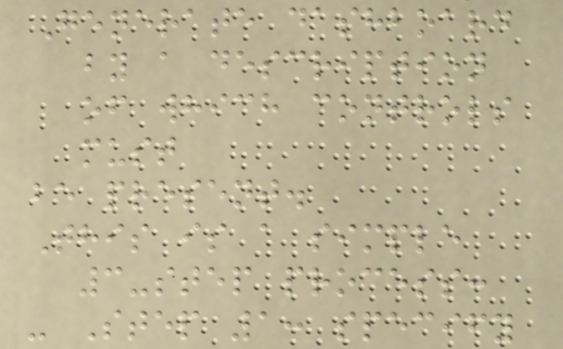Generate dashboard
by a description
of which controls
must
be present.
This is a simple
3-step process:
- Step 1: specify
